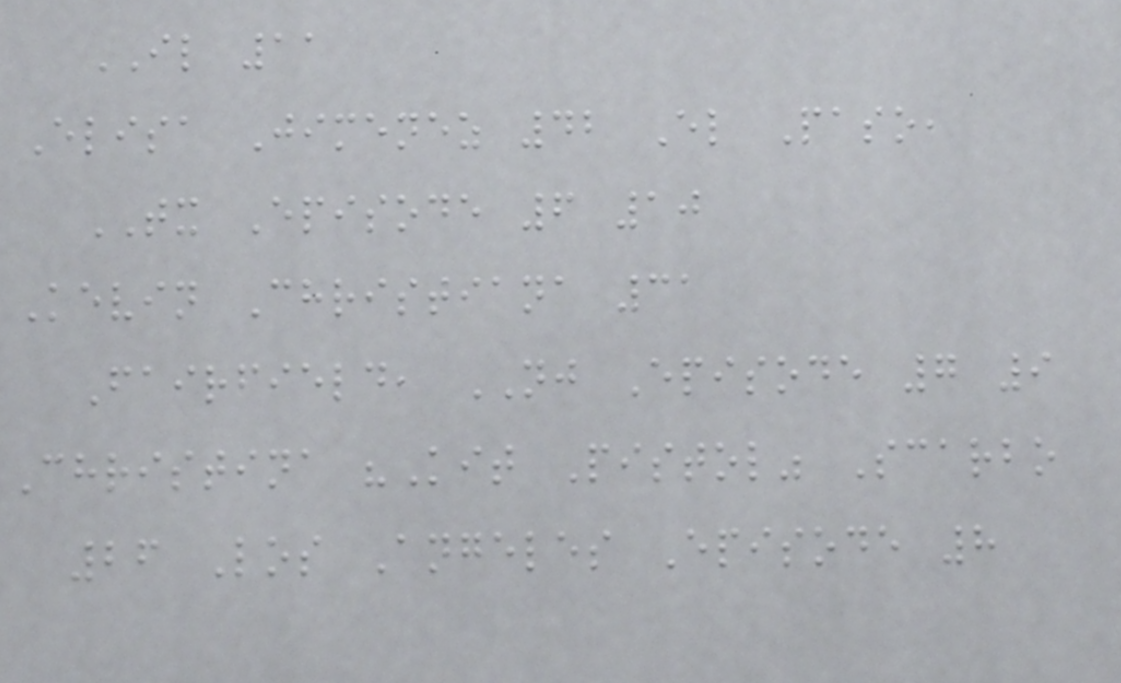IL 11
Elisa Jimenez 42 El Paso,
TX Episode 6 10
Kevin Christiana 31
Fairfield, NJ Episode 7 9
Christina "Kit Pistol" Scarbo
26 Los Angeles Episode 8
